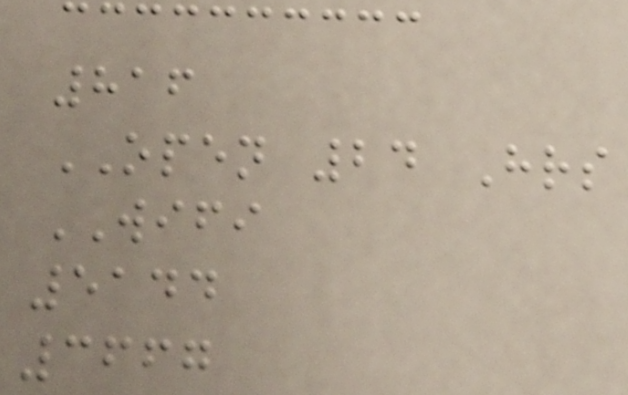816
OPEN 24 Hrs
WIFI
5144
3667
